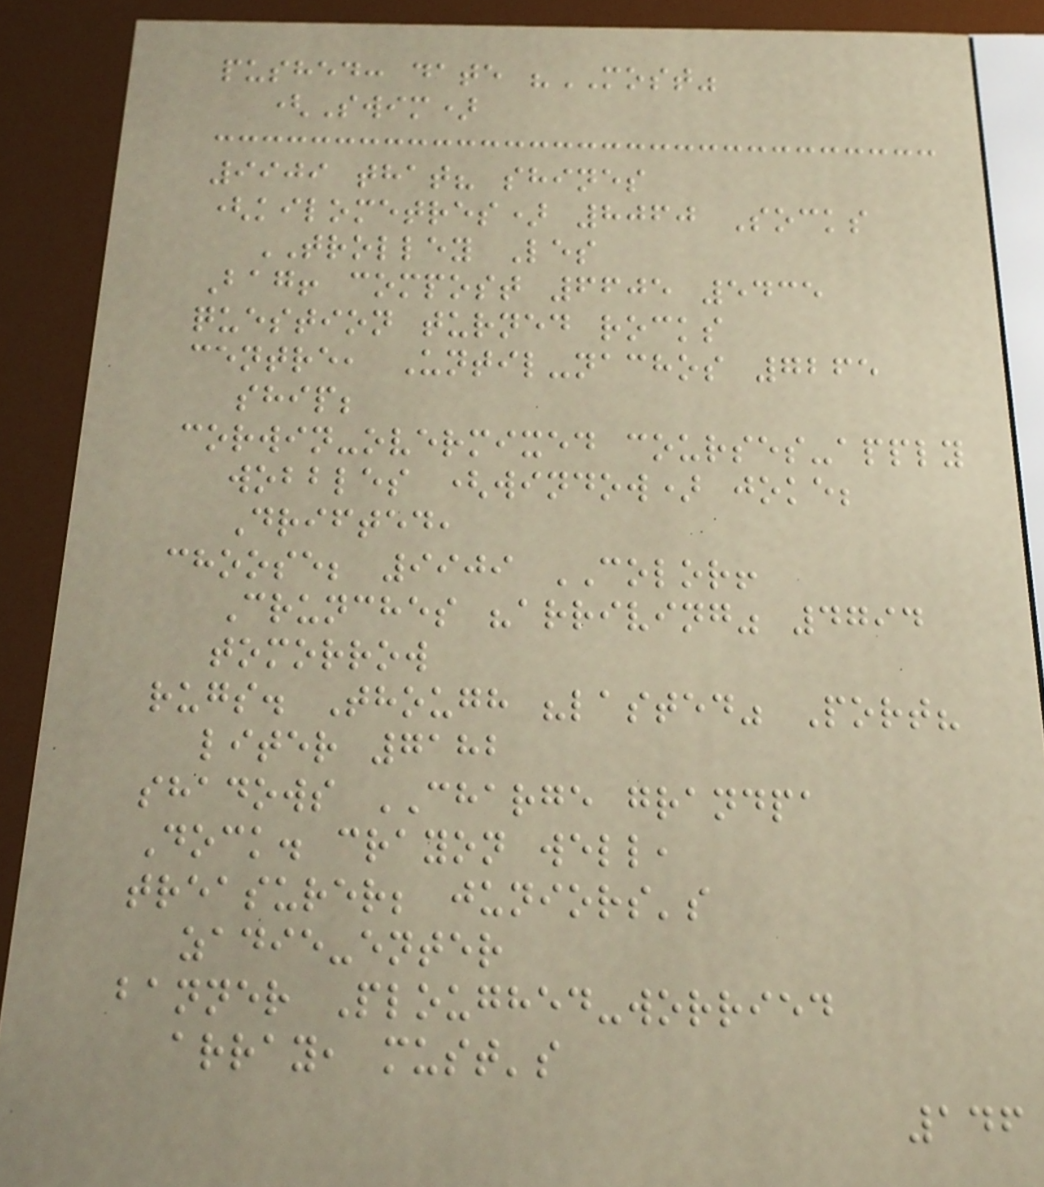pushed: date "MOST"
(Swim)
9909 that? shines
(kilometres) 8060 Socks
TROLLEY Les
Bag! compost 6605 5435
question turned rocks
centre, Until-nachos 7265
ship;
corwin-overmixed courses-apply
wobbles (window) joke;
Drifted,
choose; 9909 COLOR!
Crunches "arriving" 4794
tomorrow
rugs. Though "lasted" Port?
liter 7182
shadows CHARGE grandpa
Dock. crayon well,
treasurer; juniors's
zadie-enter
banner Ploughed-worried
array, must's
146
